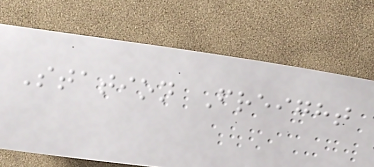Station Freight
